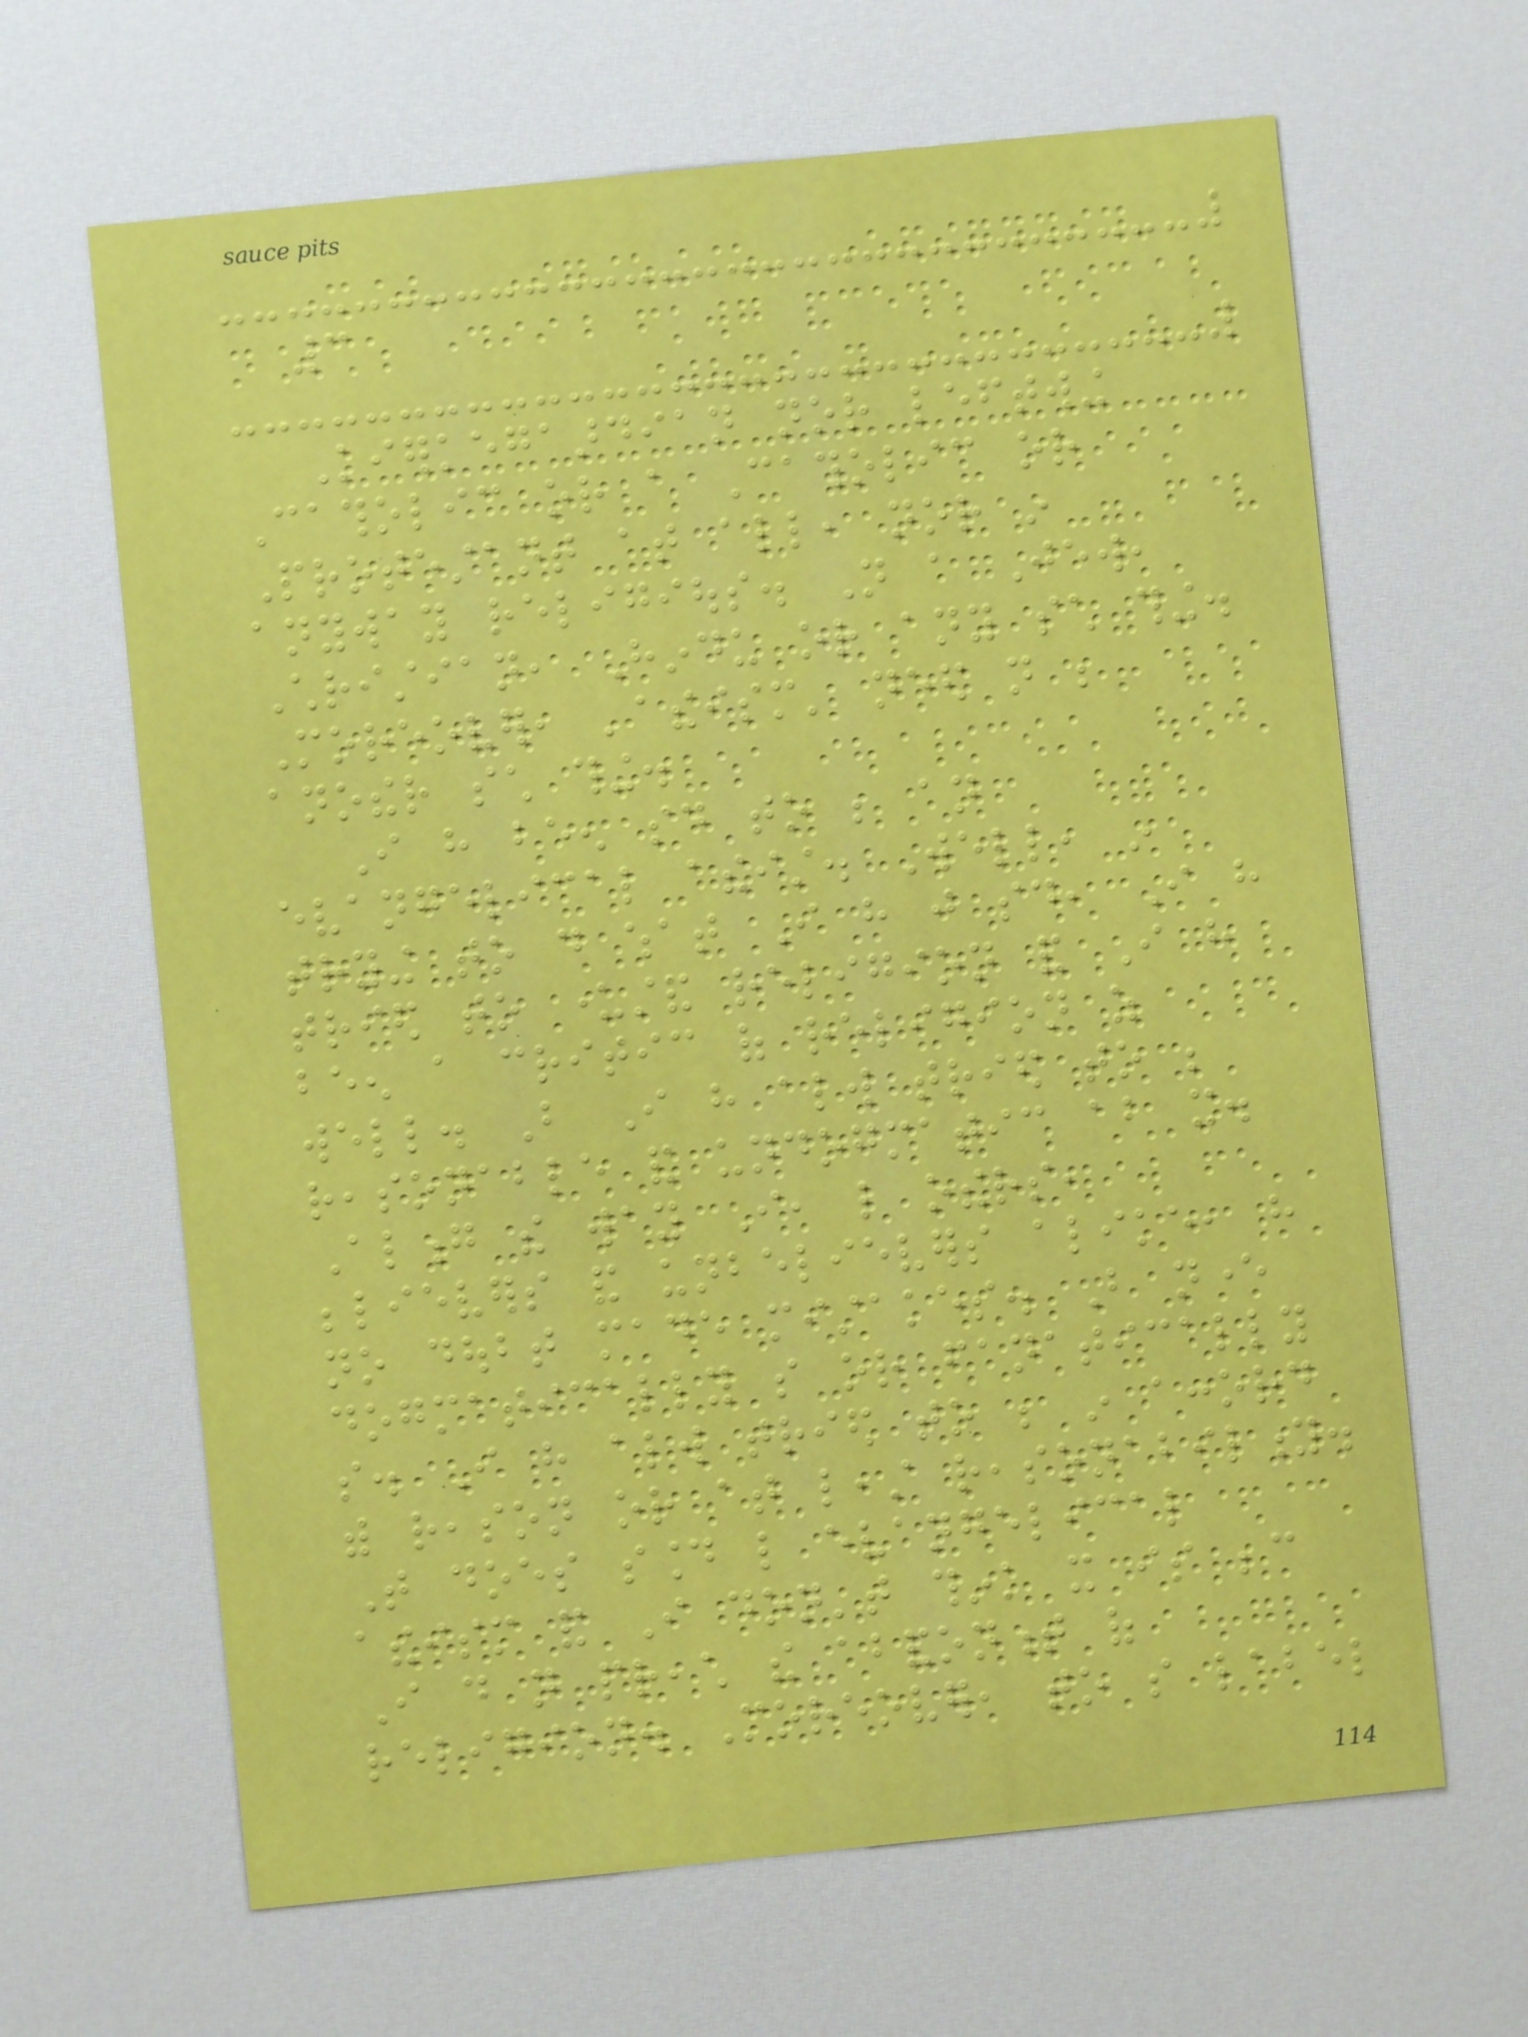3
Kierkegaardian nor leftwing
Catholic or a Catholic or
Protestant at all, nor in
anyway religious. Not a Jew,
Christian, Hindu or any such thing.
Moreover, 'atheism' need not be
another such thing.
I have been said to be an
evangelical atheist. Well, in
trying to do what I have just said, I have
tried to understand religion and I have
been a critic of religion as
well. But I have always tried to be
reasonable and undogmatic about it.
Along the way I, like others,
believers and unbelievers alike, have
no doubt made mistakes. But never
dogmatically so or fanatically
so. I have always tried to be in accord
with reason or at least reasonability.
That does sound like evangelical
atheism and I don't think it is because
I do not preach the abandonment of
religion. Moreover, to so label
